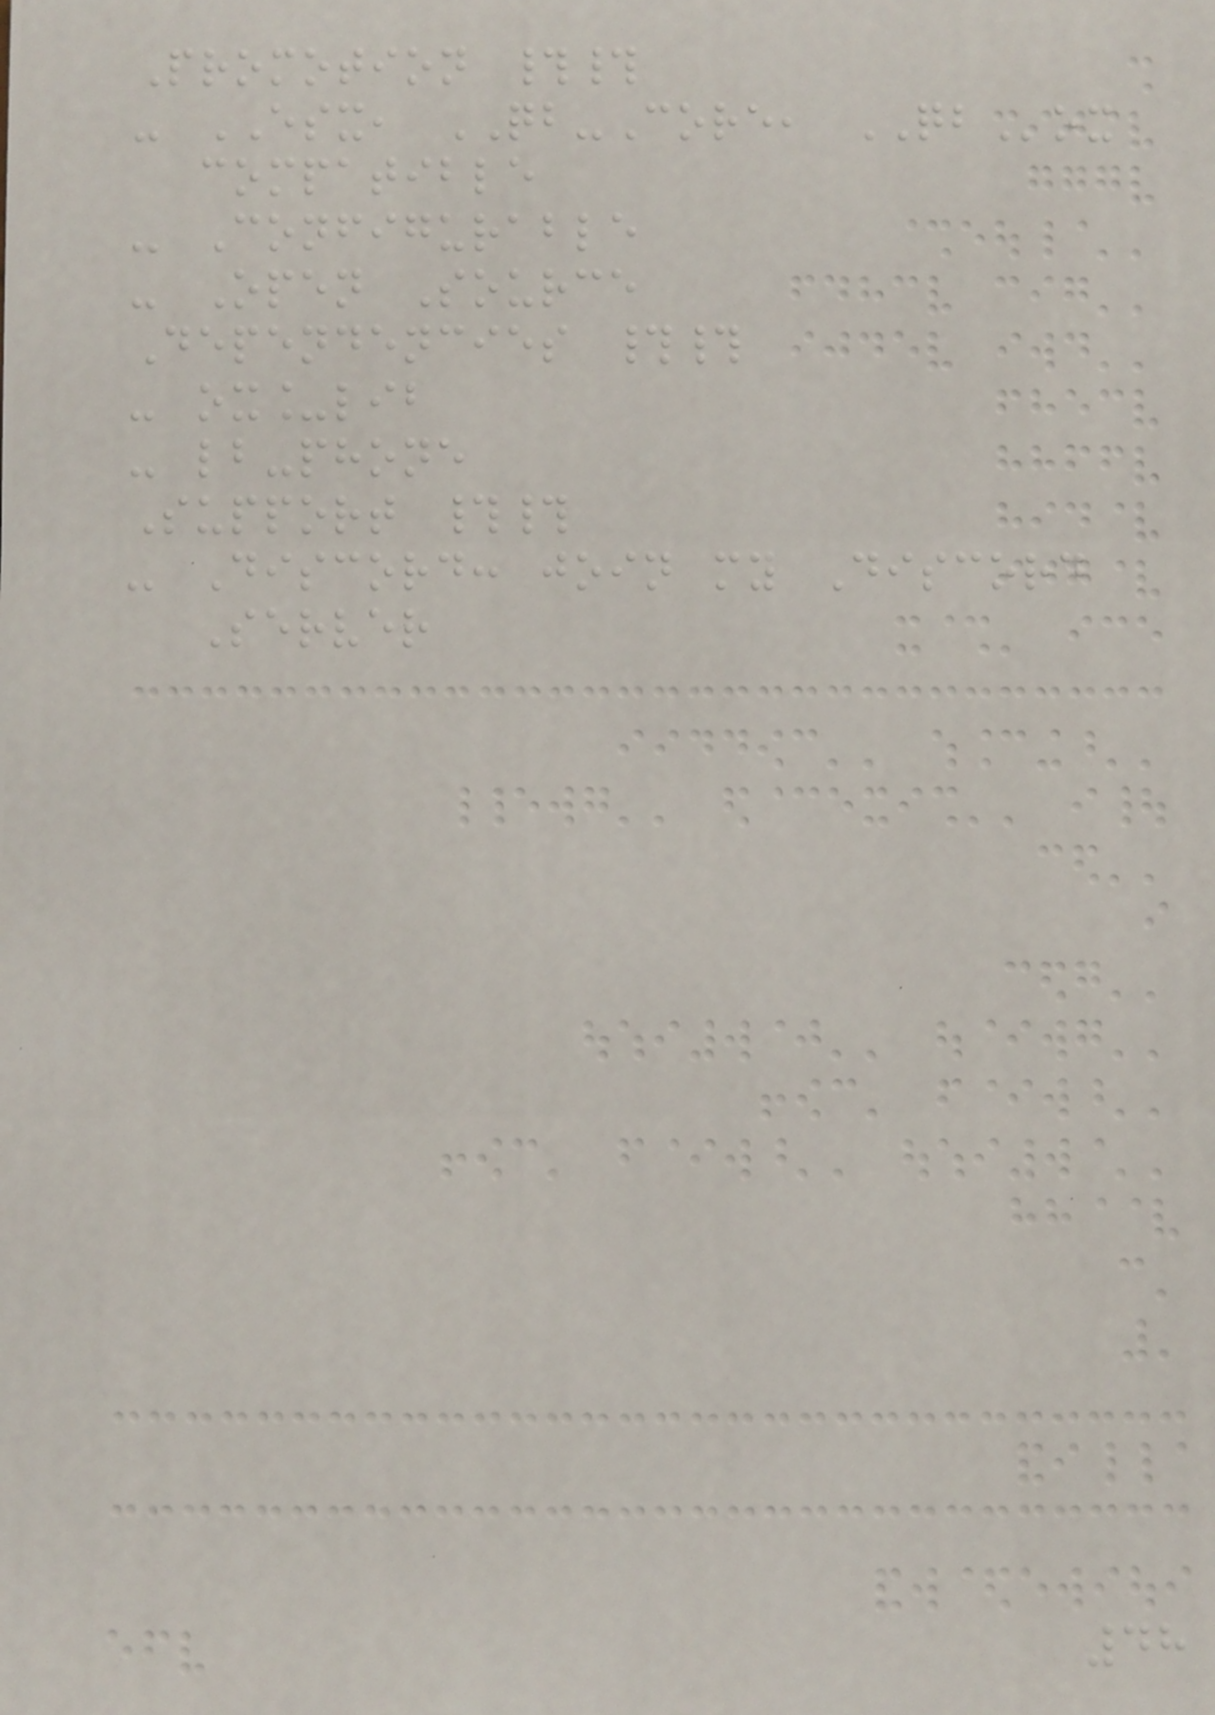Promotion ##
- ESX, QB-Core, QBox
compatible
- Configurable
- Open Source
Dependencies ##
- ox_lib
- lb-phone
Support ##
- Discord: join my Discord
Server
48
